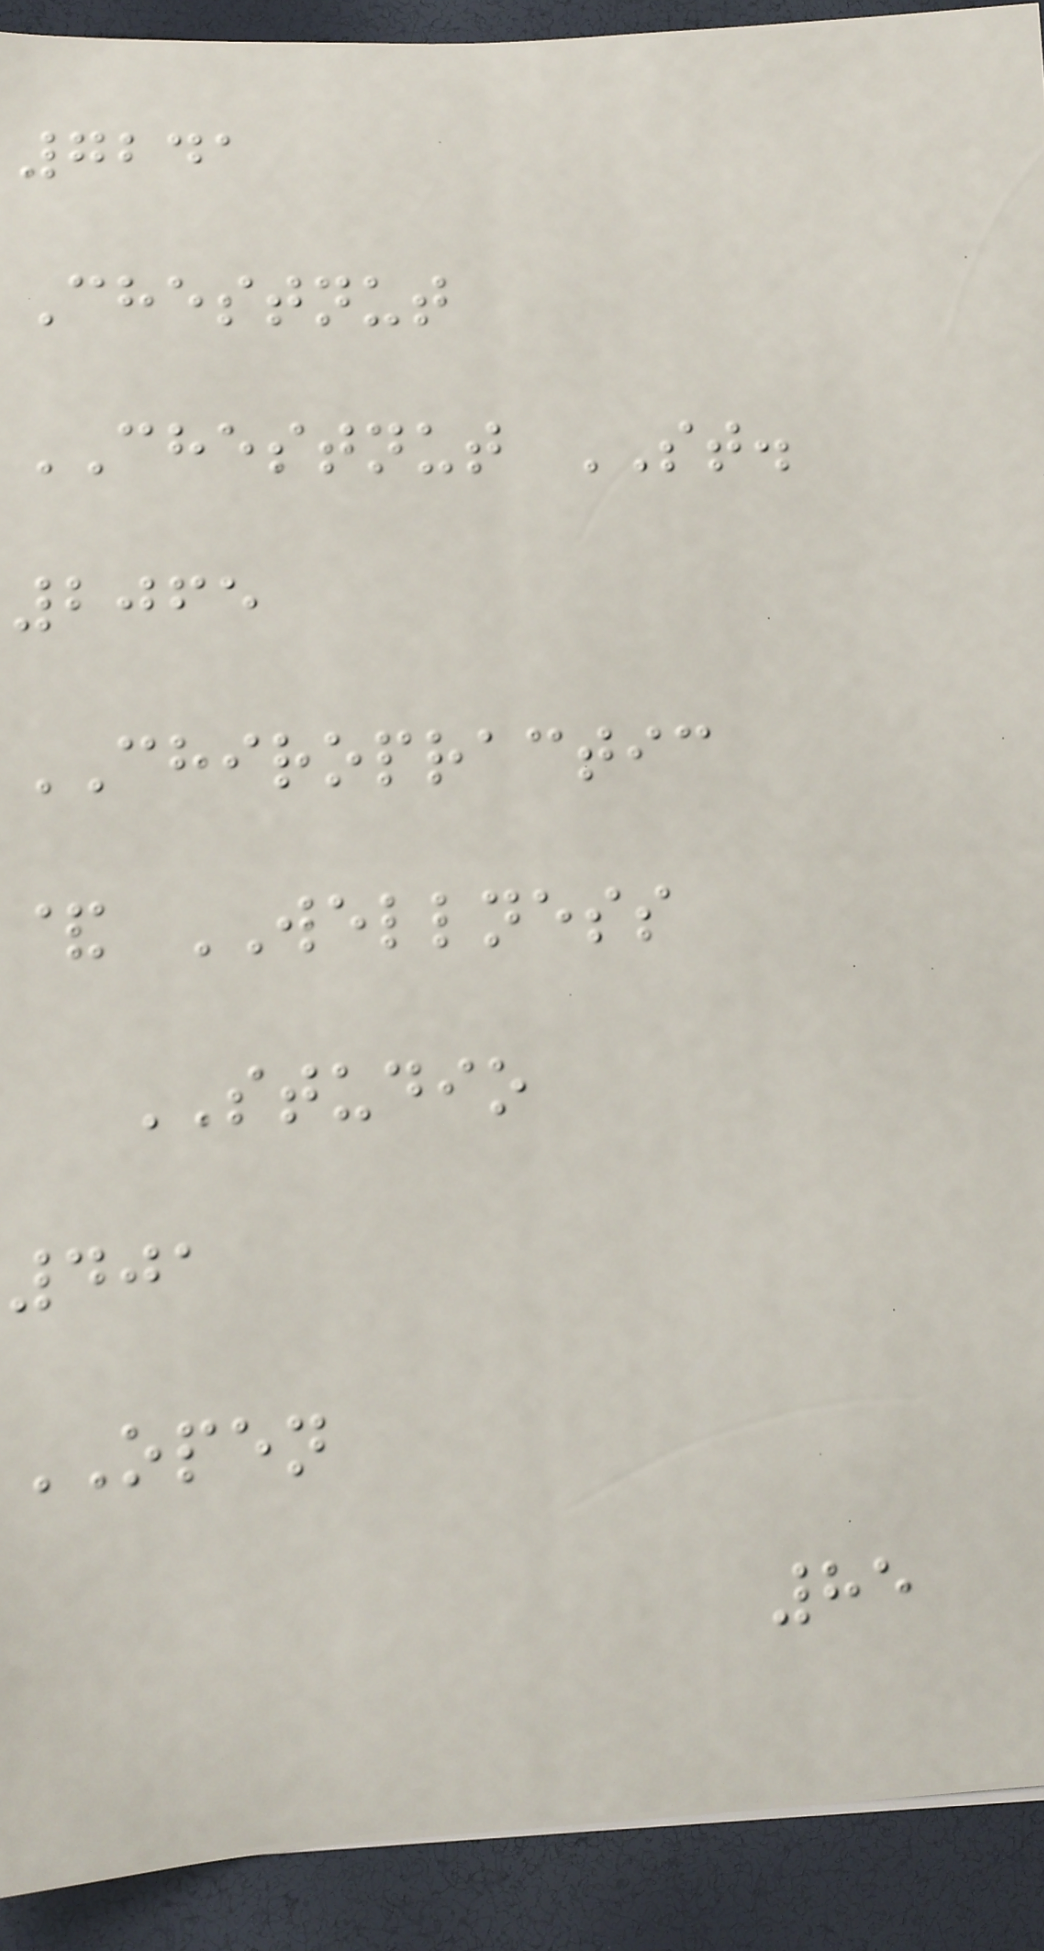7241
Chestnut
CHESTNUT ST.
2065
CHIROPRACTIC
& WELLNESS
STUDIO
401
OPEN
85
